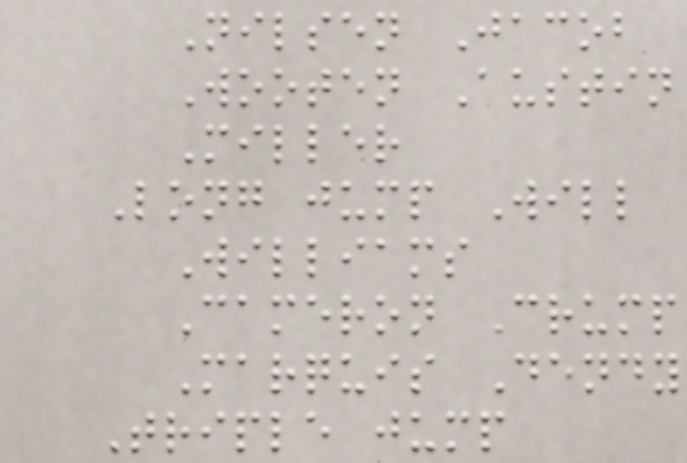Nilsen Jacob
Wooten Austin
Miller
Long jump Will
Williams
Cameron Crump
Marquis Dendy
Triple jump
